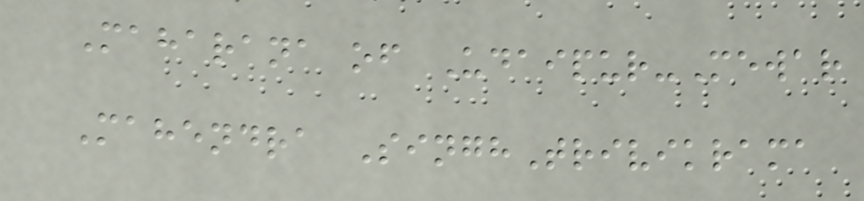Maharana of Udaipur-Mewar
Mahendra SinghTrivikrama
